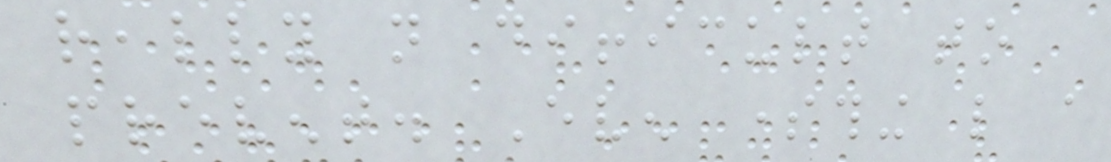really not difficult to
prevent. Even something like a
